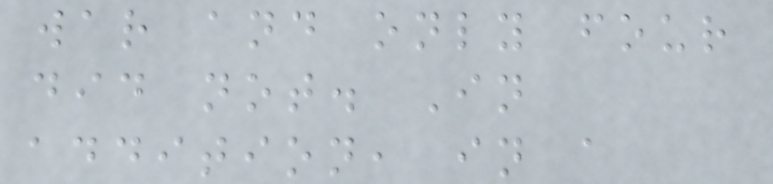war and only four
did not. In
addition, in a
